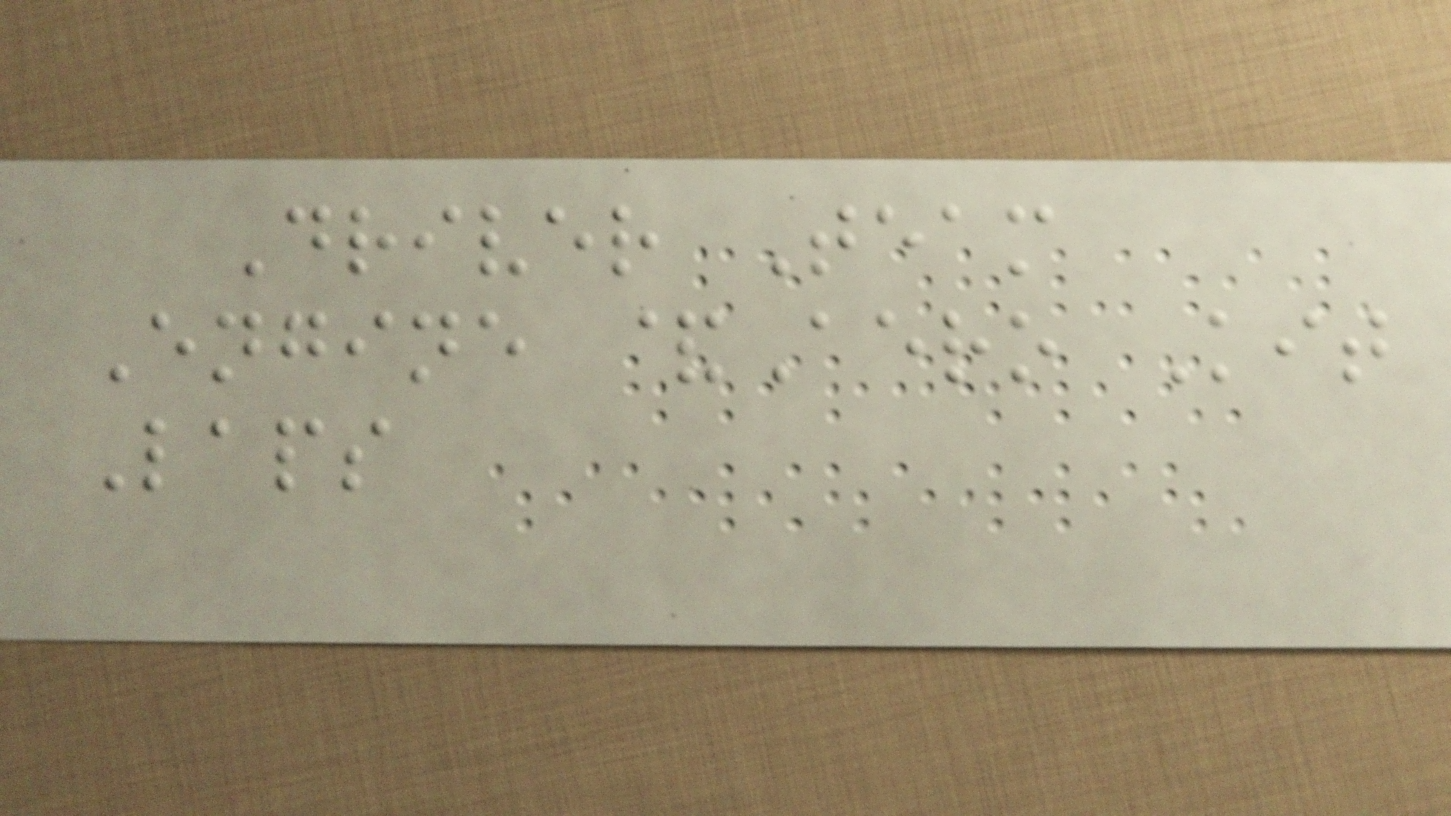Driver Team
Engine &Aero Kit
Laps
